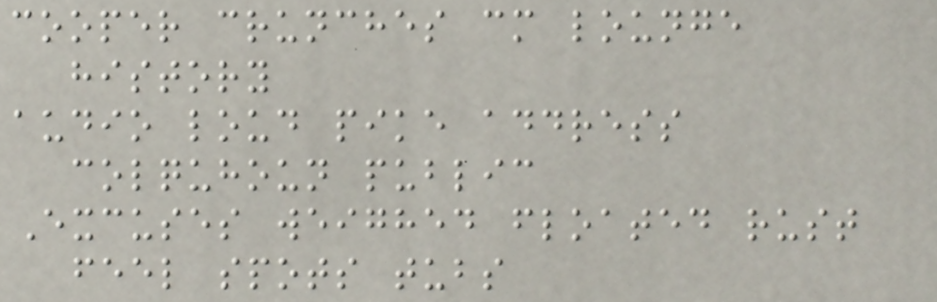cooper crunches cm lounge
history
audio loud pike address
colquhoun public
Excuses weighed floated rust
feel spots tubs
